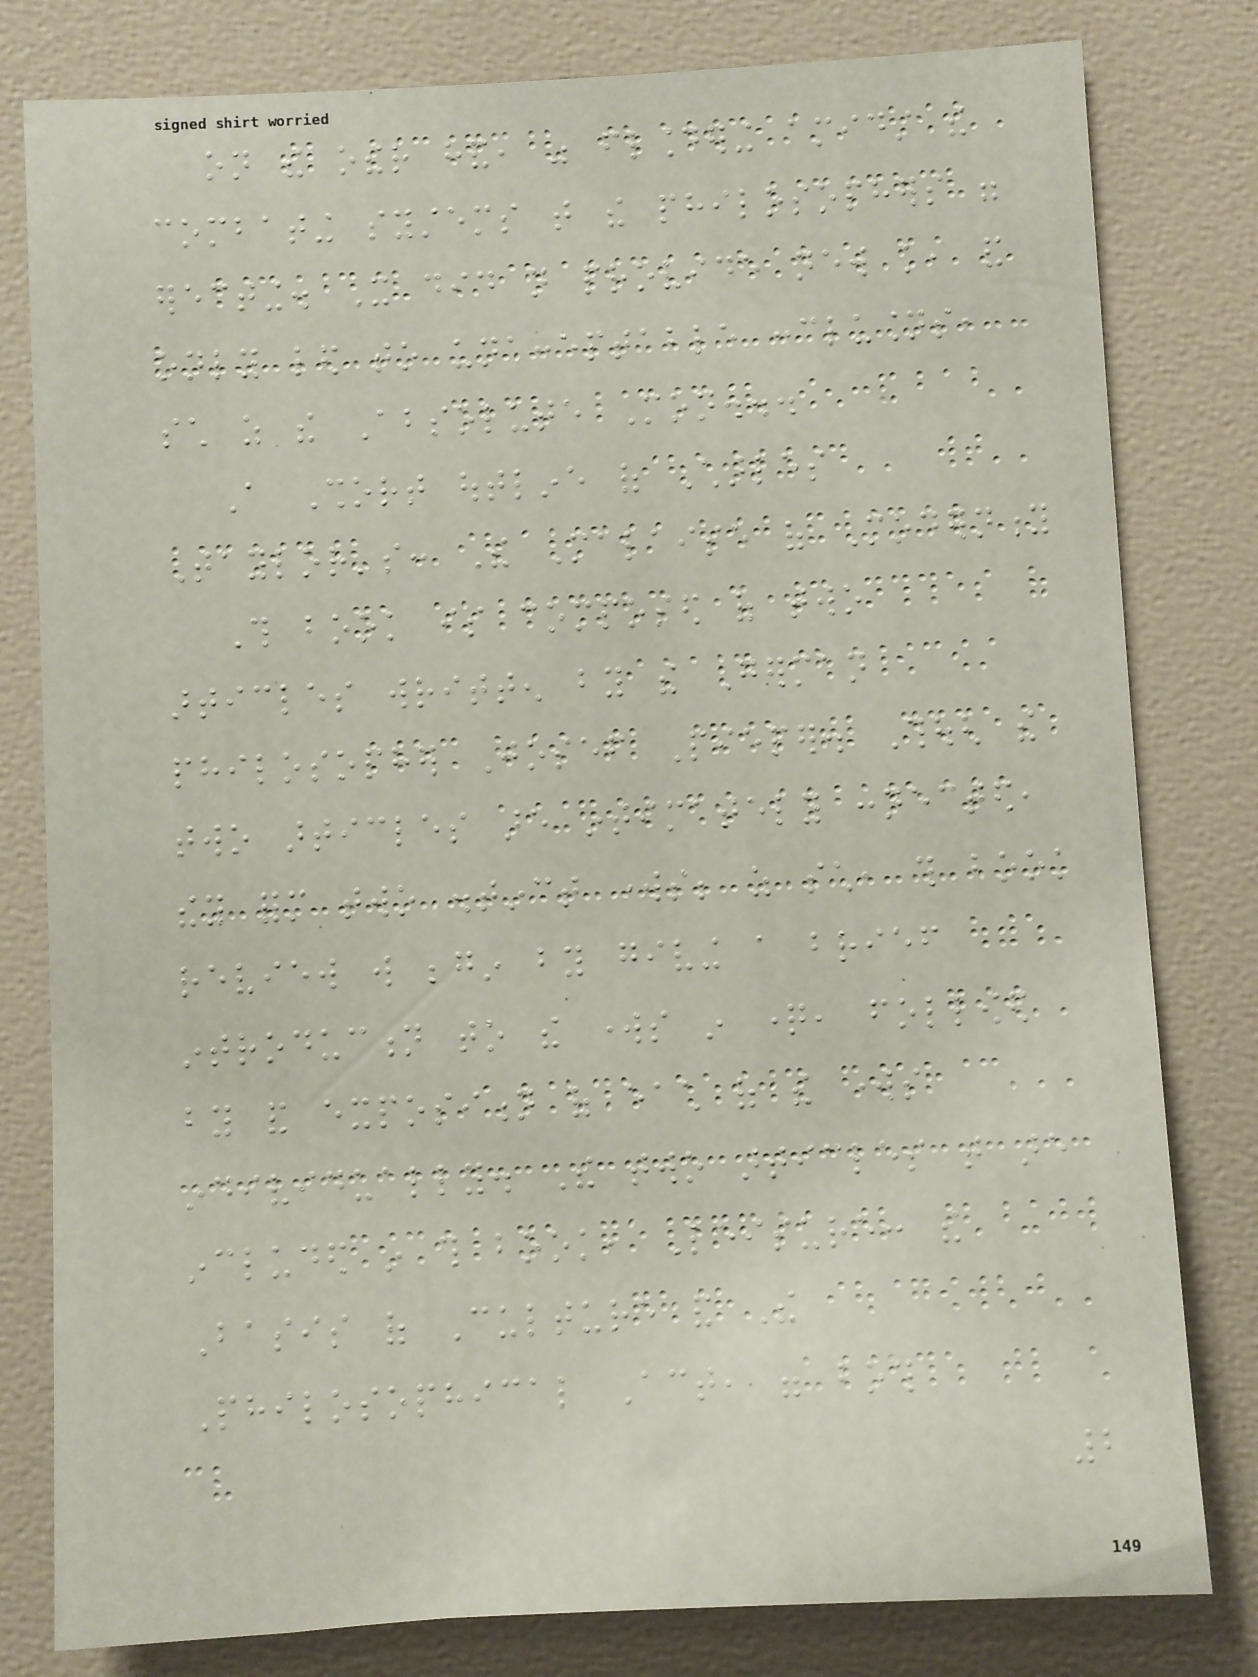on the other hand, was floundering amidst the
combating systems that the philosophers were
erecting. It did not provide new knowledge, and
only led to unacceptable conclusions,
such as the Absolute Mon...
A Short outline of Charles
Taylor's: The Malaise of Modernity
This book is composed of two
articles written by the German
philosopher Josef Pieper. Though the
two articles are intimately connected,
they form two distinct works; as such, this book
review will begin by giving a brief
introduction to the works in question, followed
by and exposition of each of the works
individually. The two articles that are
included in this book, Leisure: the
Basis of Culture and The
Philosophical Act, were both
2
